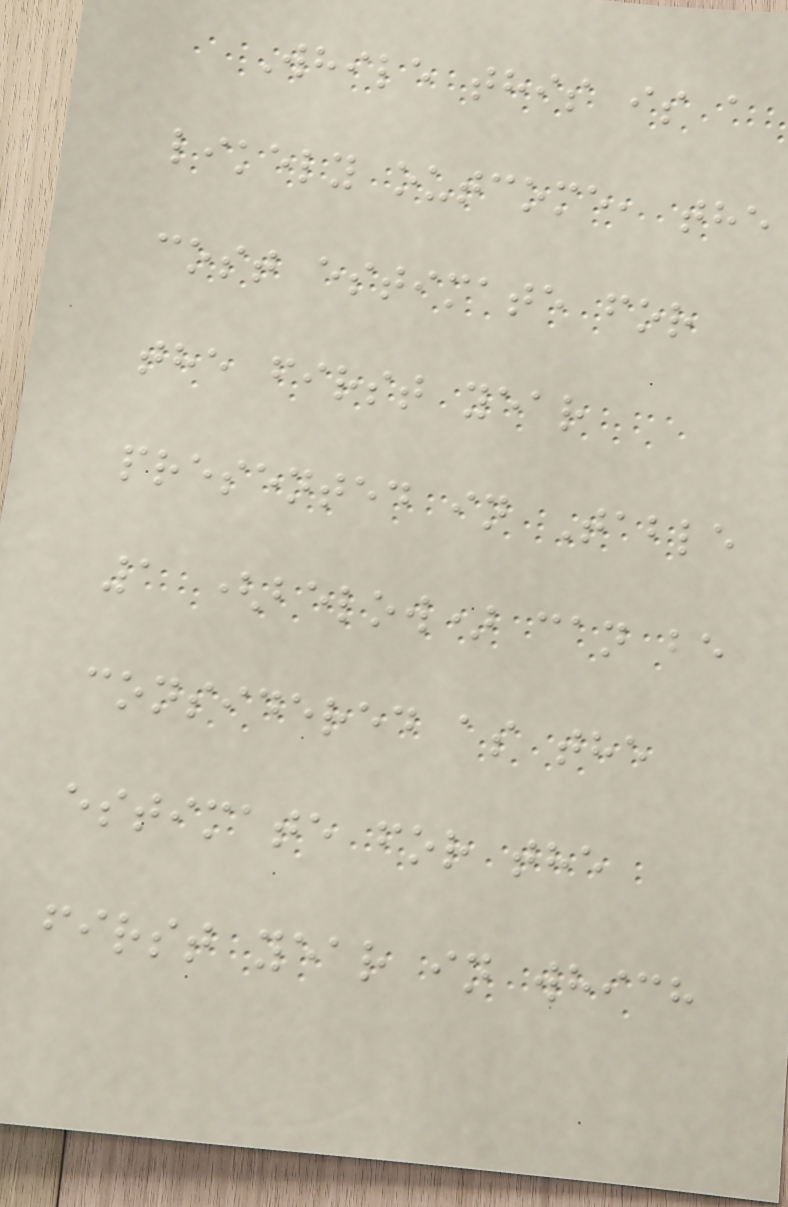While this is a
likely outcome, the
cost estimate for
the first year
presented in Table
1 (below) can be
considered as the
estimate for the
first year in which
